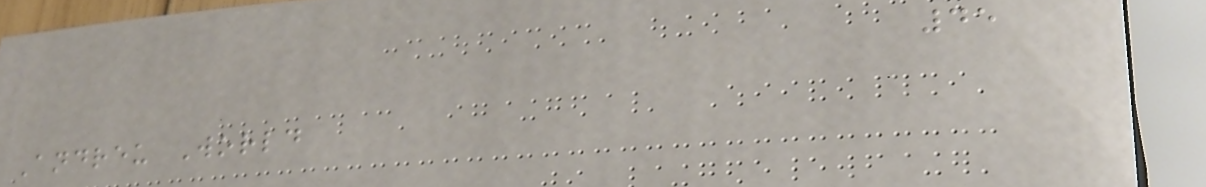45
Andreu World
